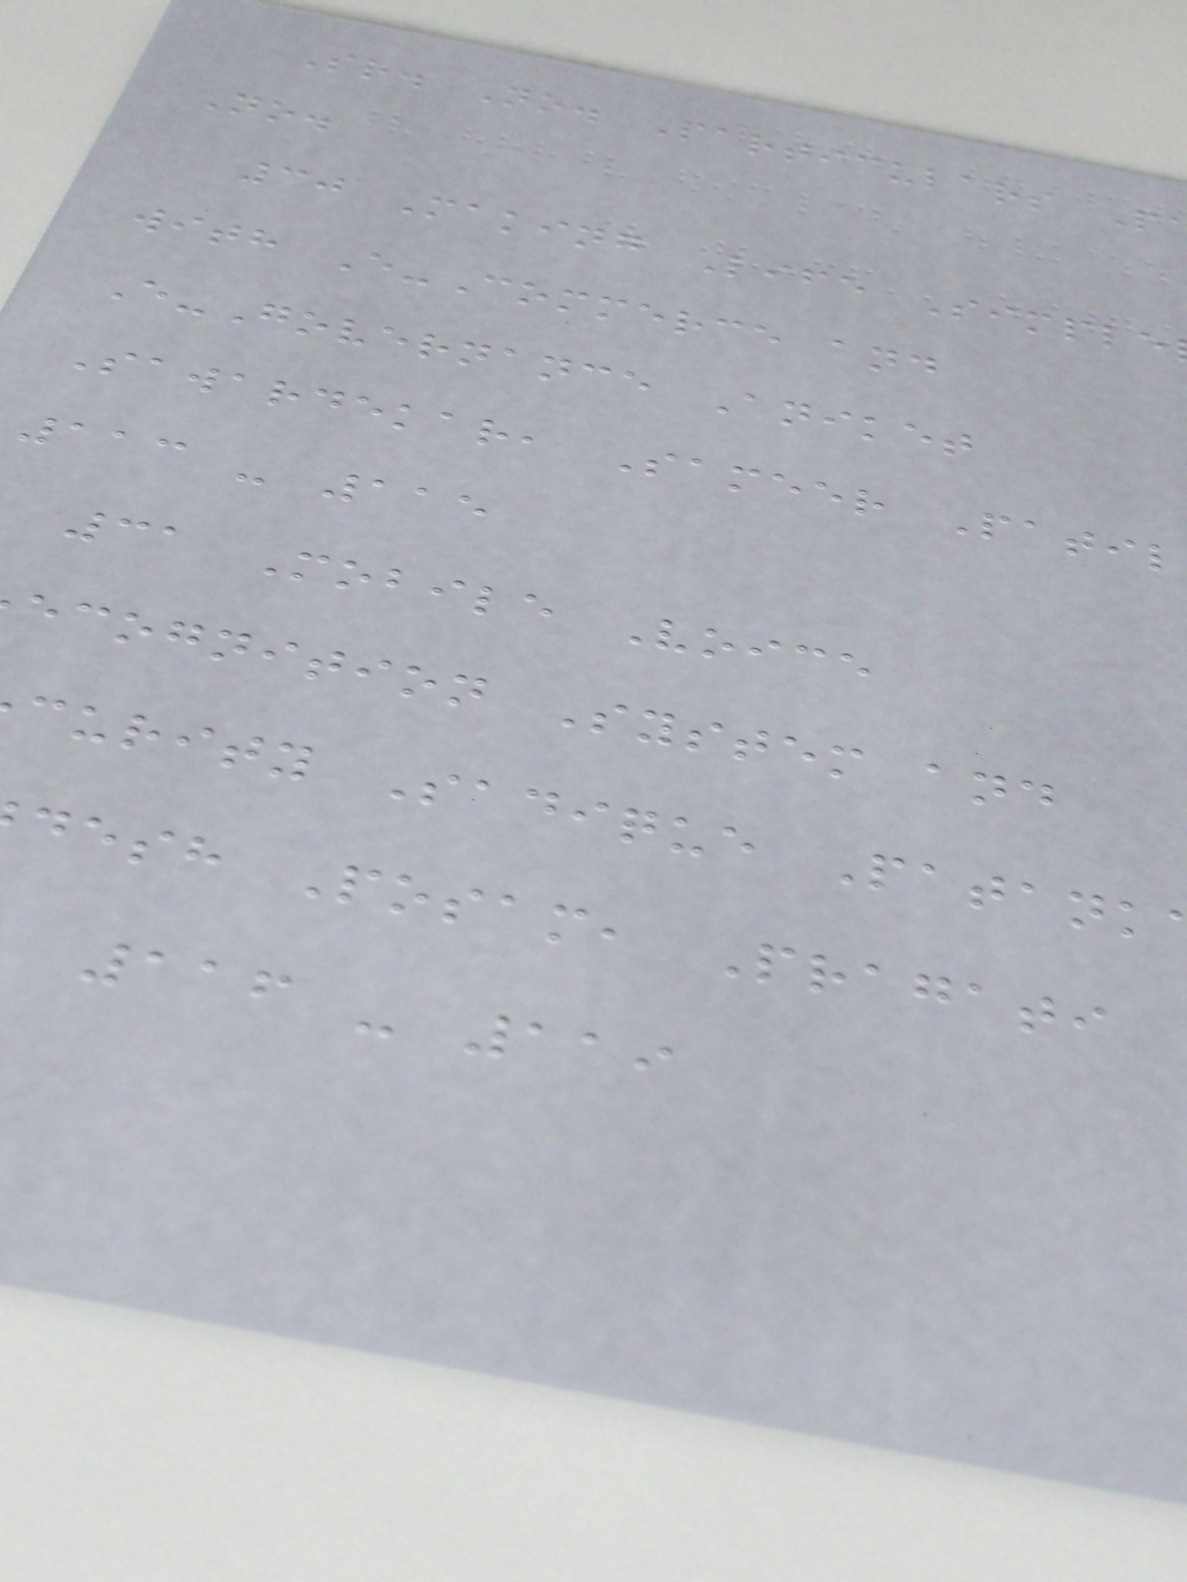Sr. No. Particulars P
No.
30 Making Life Simple
with E-Commerce and
E-Governance Aniket
Sawardekar, Sameer Patil
113 - 115
31 Mobile Voice
ecognition System and
curity Sadique Patank
desh Posam, Pragati
116 - 119
